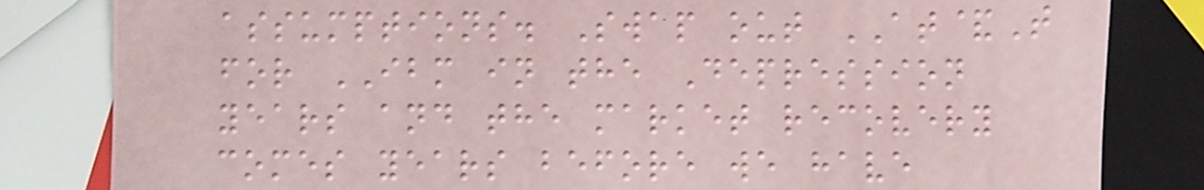assumptions. Swap out AT&T
for IBM in the Depression
years and the market recovery
comes years before we have
